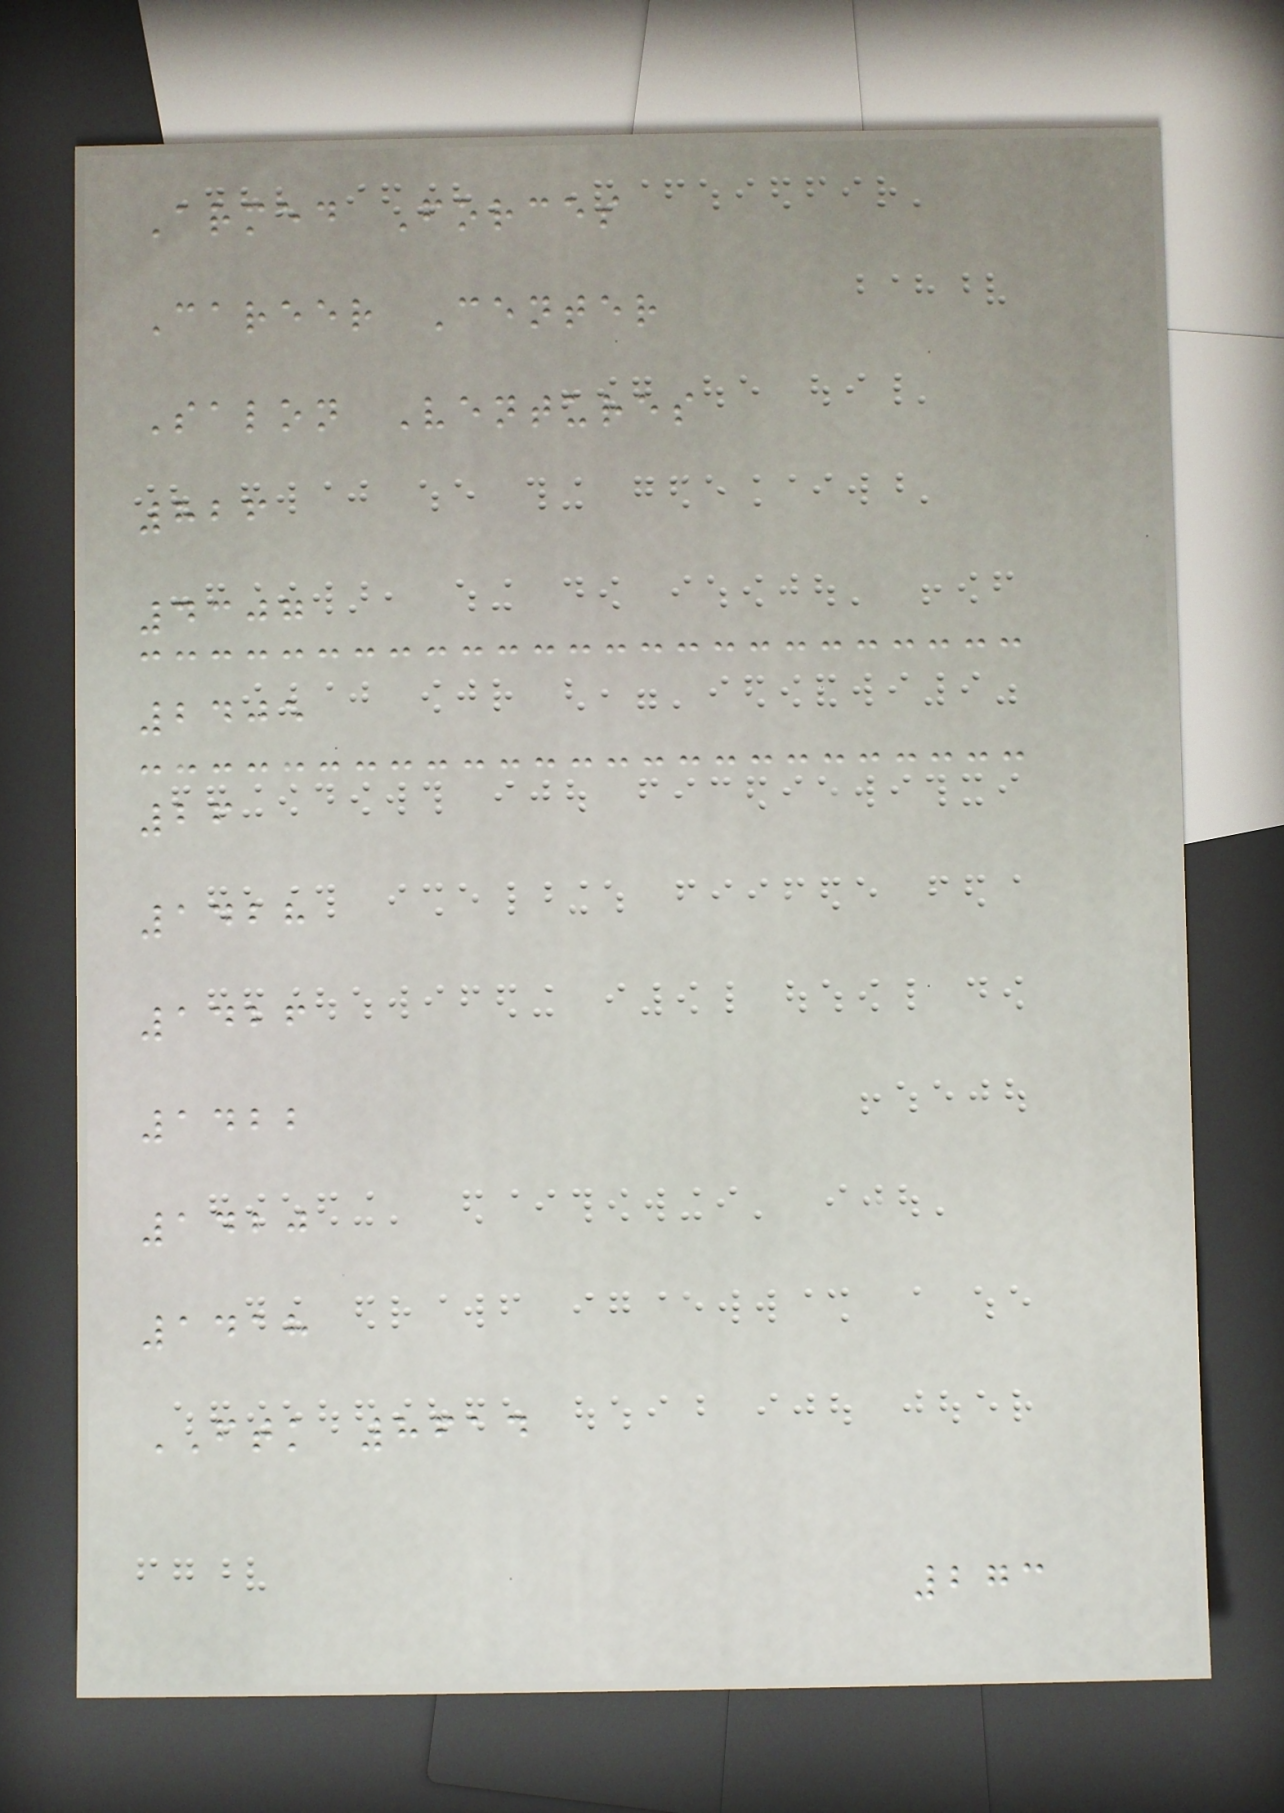Armed Forces
Career Center
Salon Ventures
826
4307
2405
26
1428
1426
1422
1420
1418
FTK 8614
273
